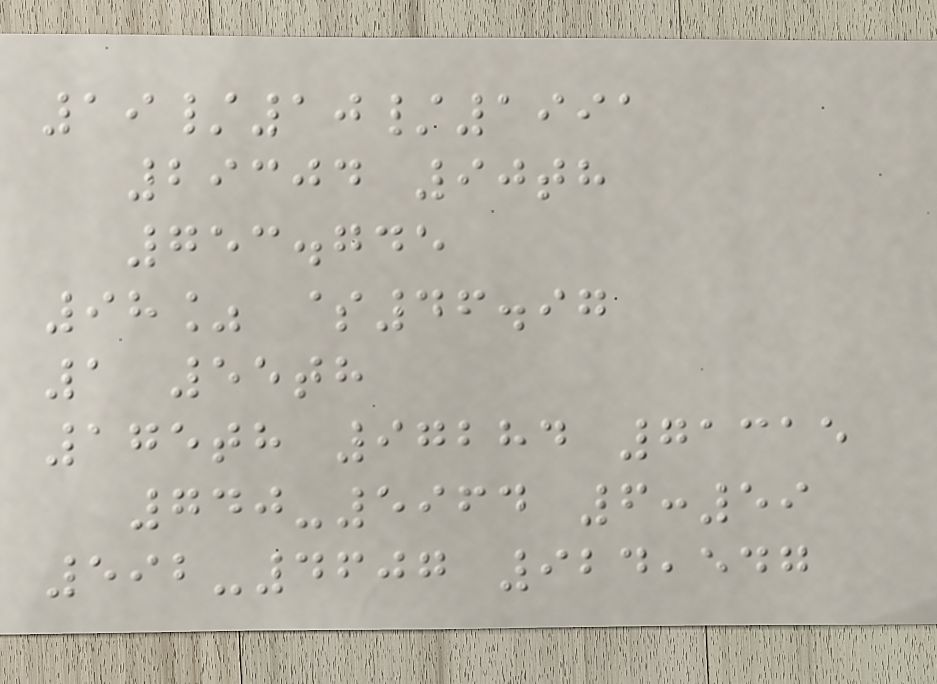19/10/1991
29304 90th
753.745
98% $46.97
1 55th
175th 97284 71315
740-5964 6:59
592-4607 924,547
